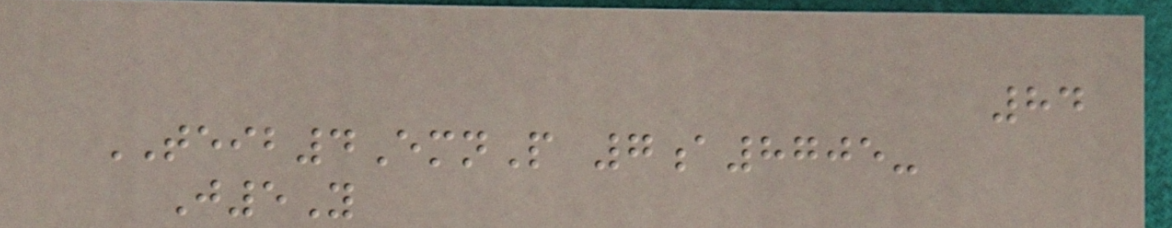84
TEIB4EmnP 7a8705-
J5Y
